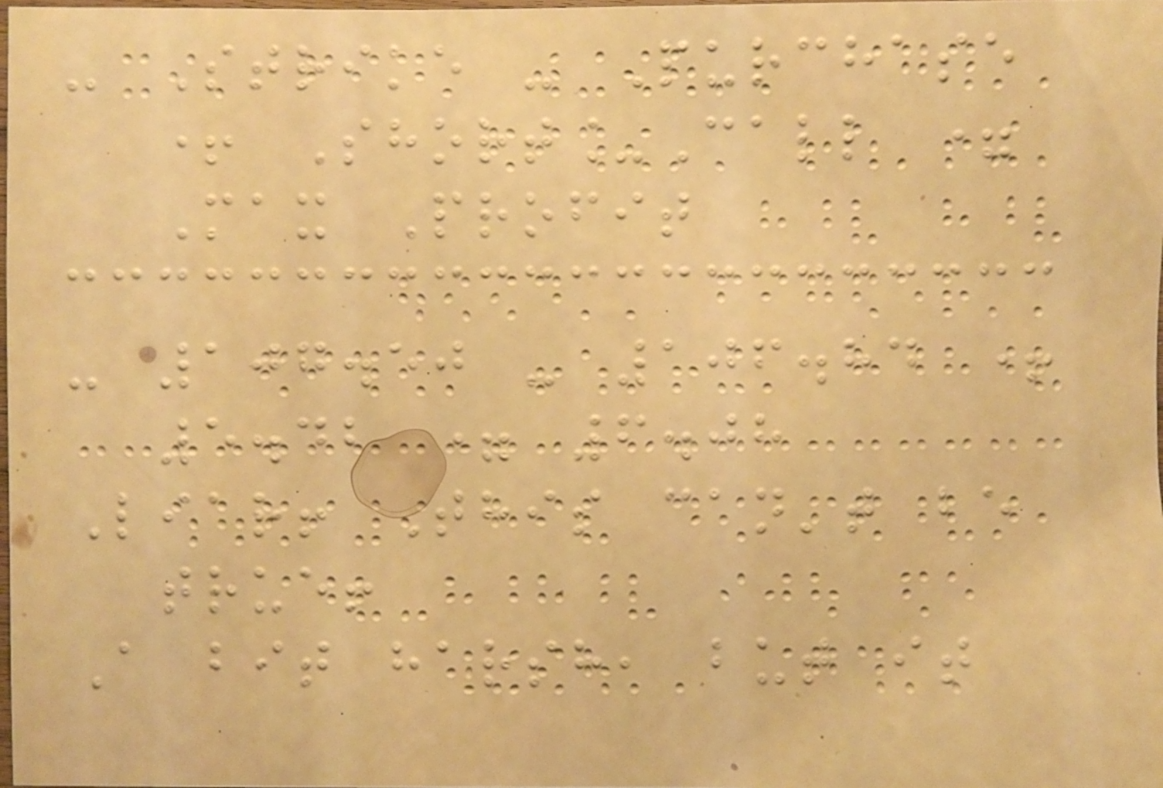- Strike - Purchase
+ Short_Call =
Max Profit
- 107.50 - 106.84 +
5.42 = 6.08
Liar! This can't be
true!
A bit harsh, but it
